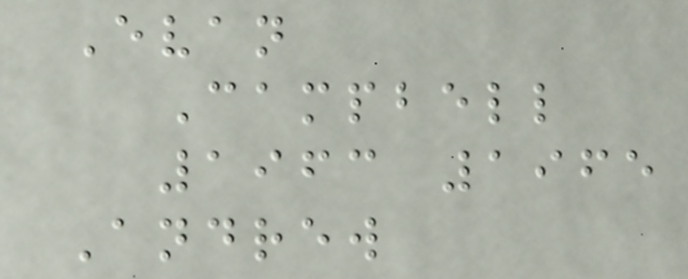Evan
Campbell
1963 1965
Andrew
